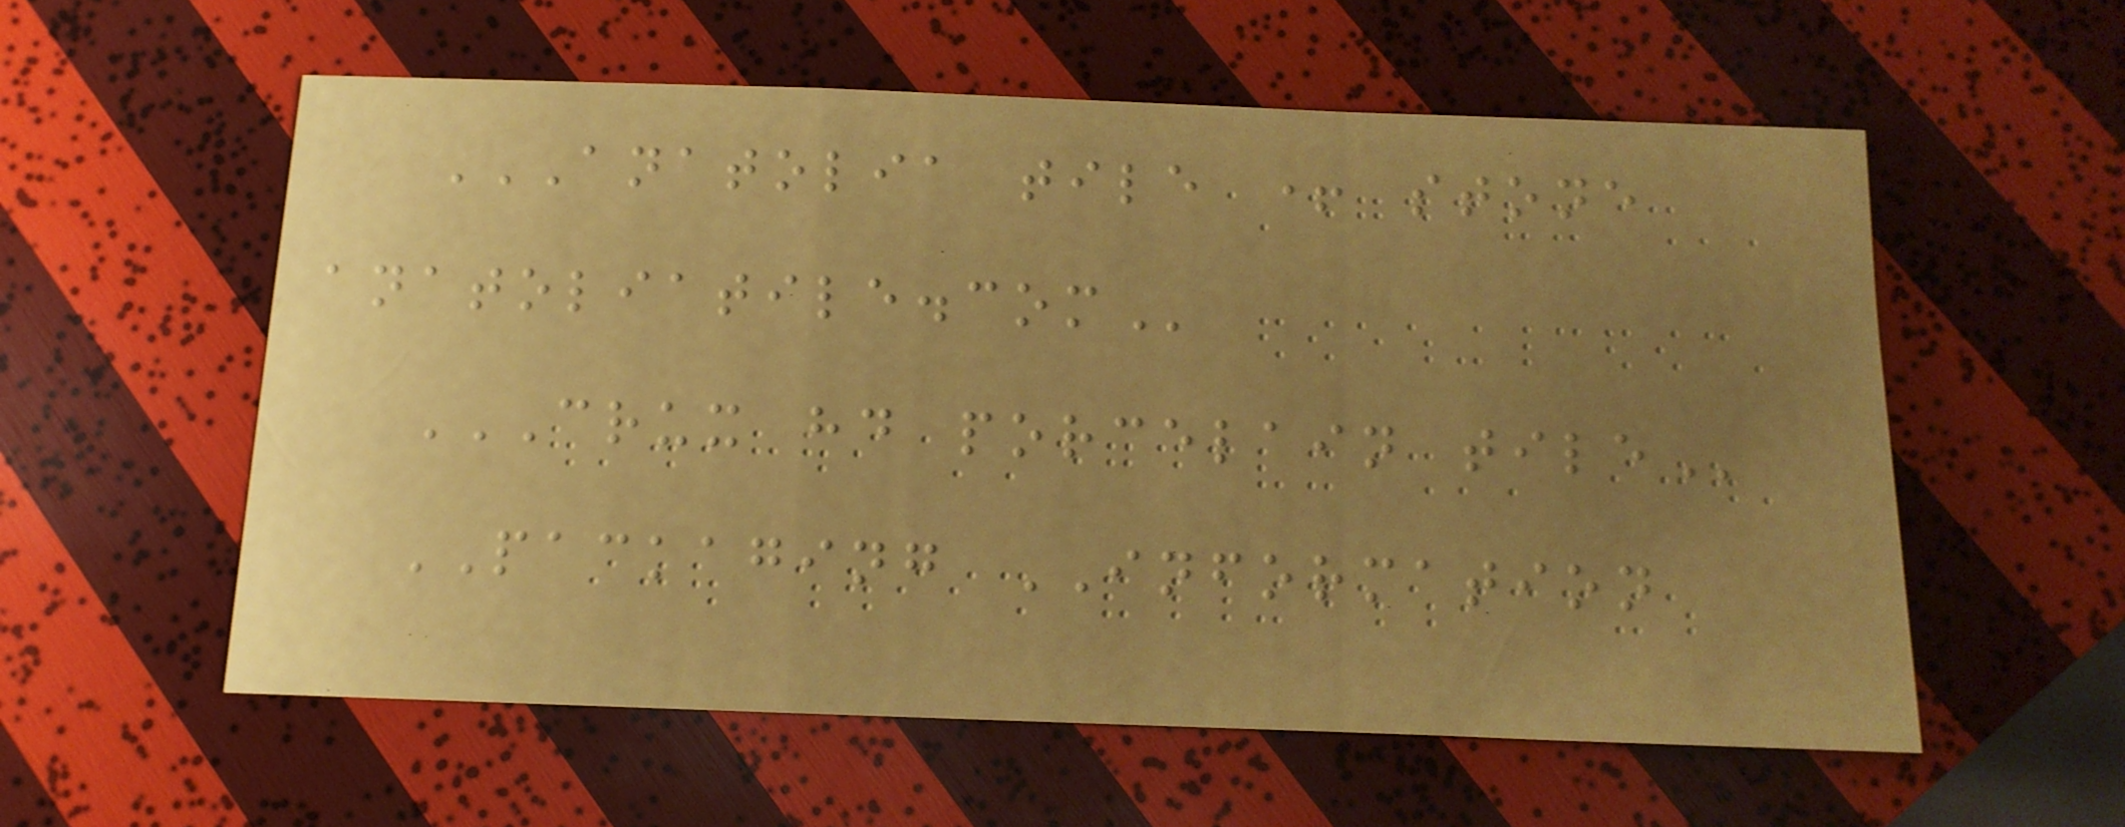ANATOLIA TILE + STONE
ANATOLIATILE.COM
CRUX HD PORCELAIN TILE
PACKAGING INFORMATION
